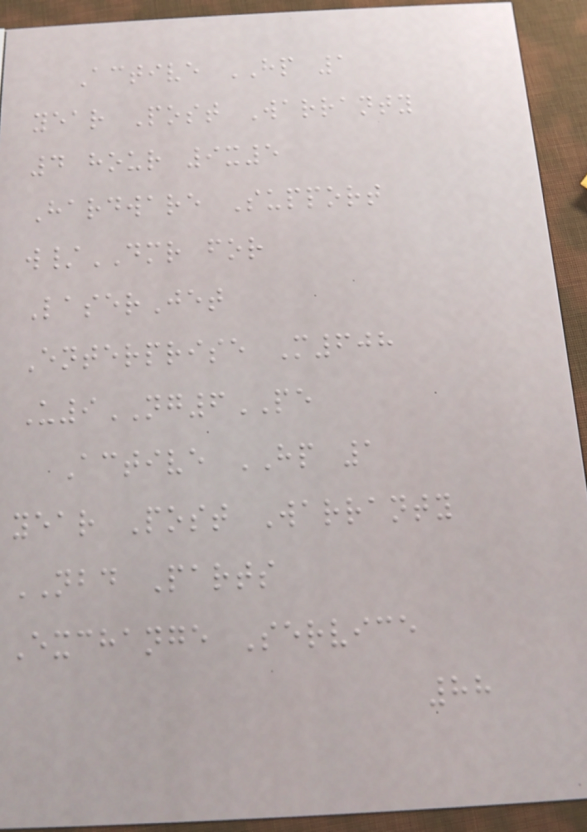Active HP 1
year Post Warranty
4 hour 9x5
Hardware Support
w/DMR for
LaserJet
Enterprise M608
U9NG6PE
Active HP 1
year Post Warranty
NBD Parts
Exchange Service
88
